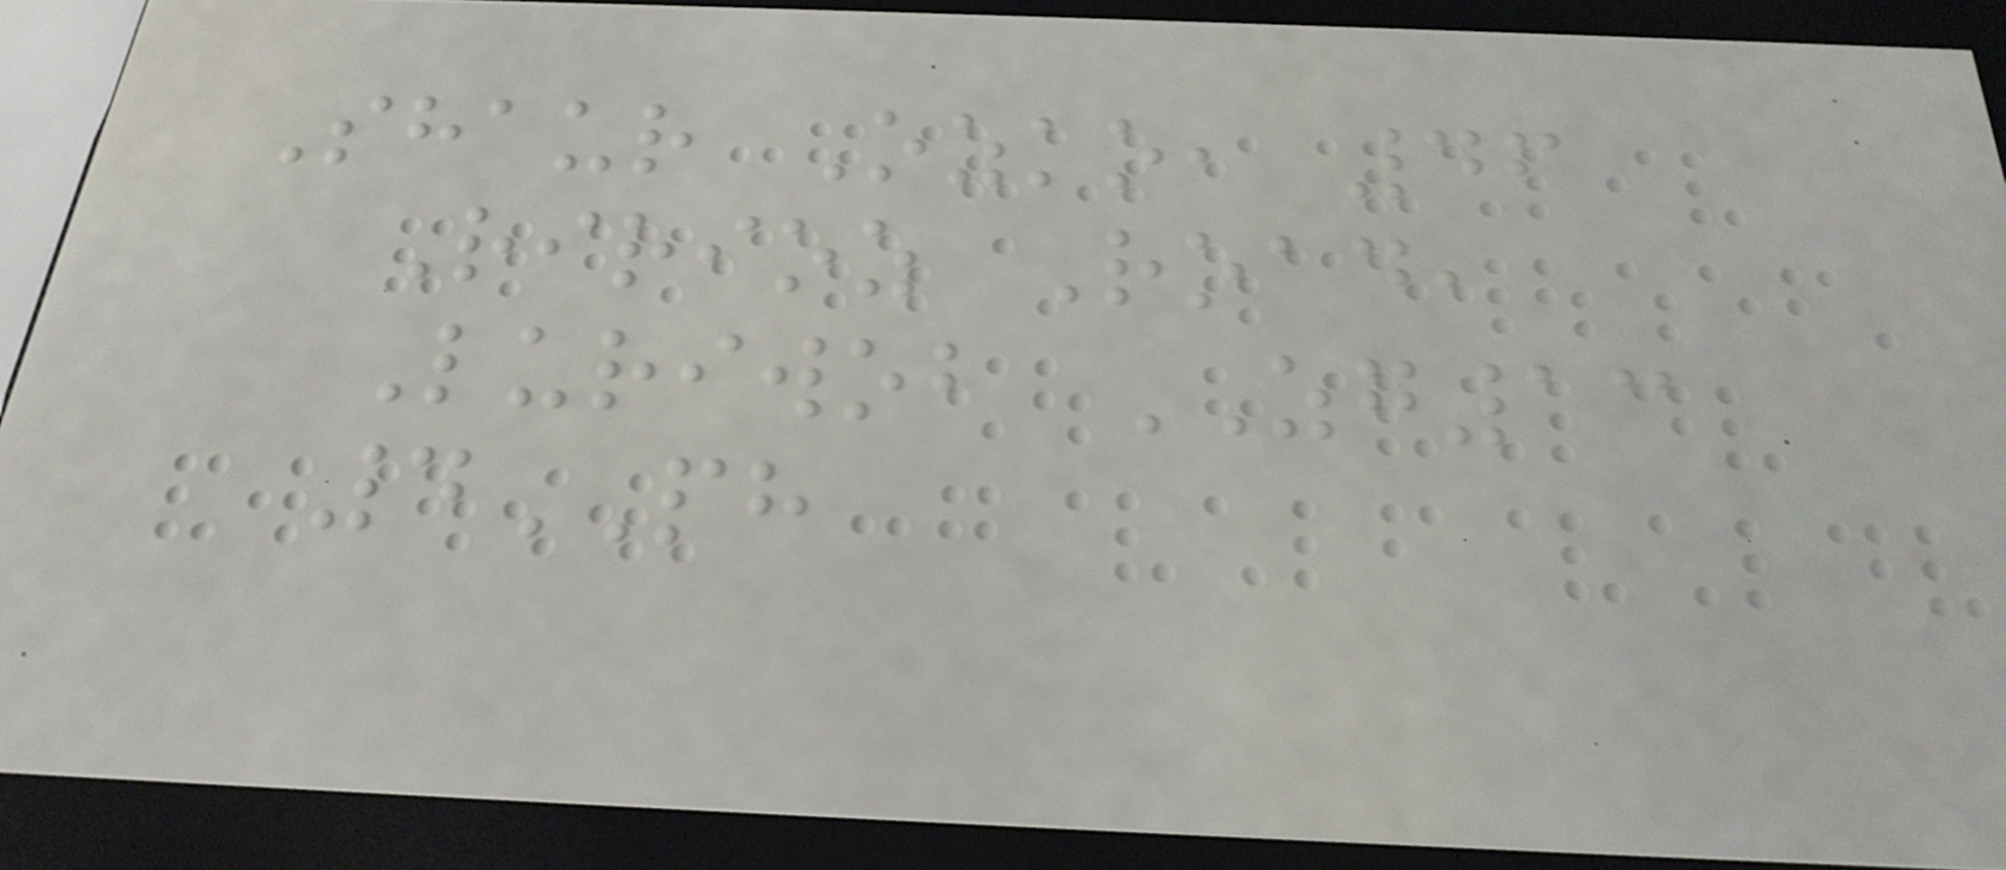Shaur Ozko, 46
Ririoz Road,
Luriwob ZG13
4PH
